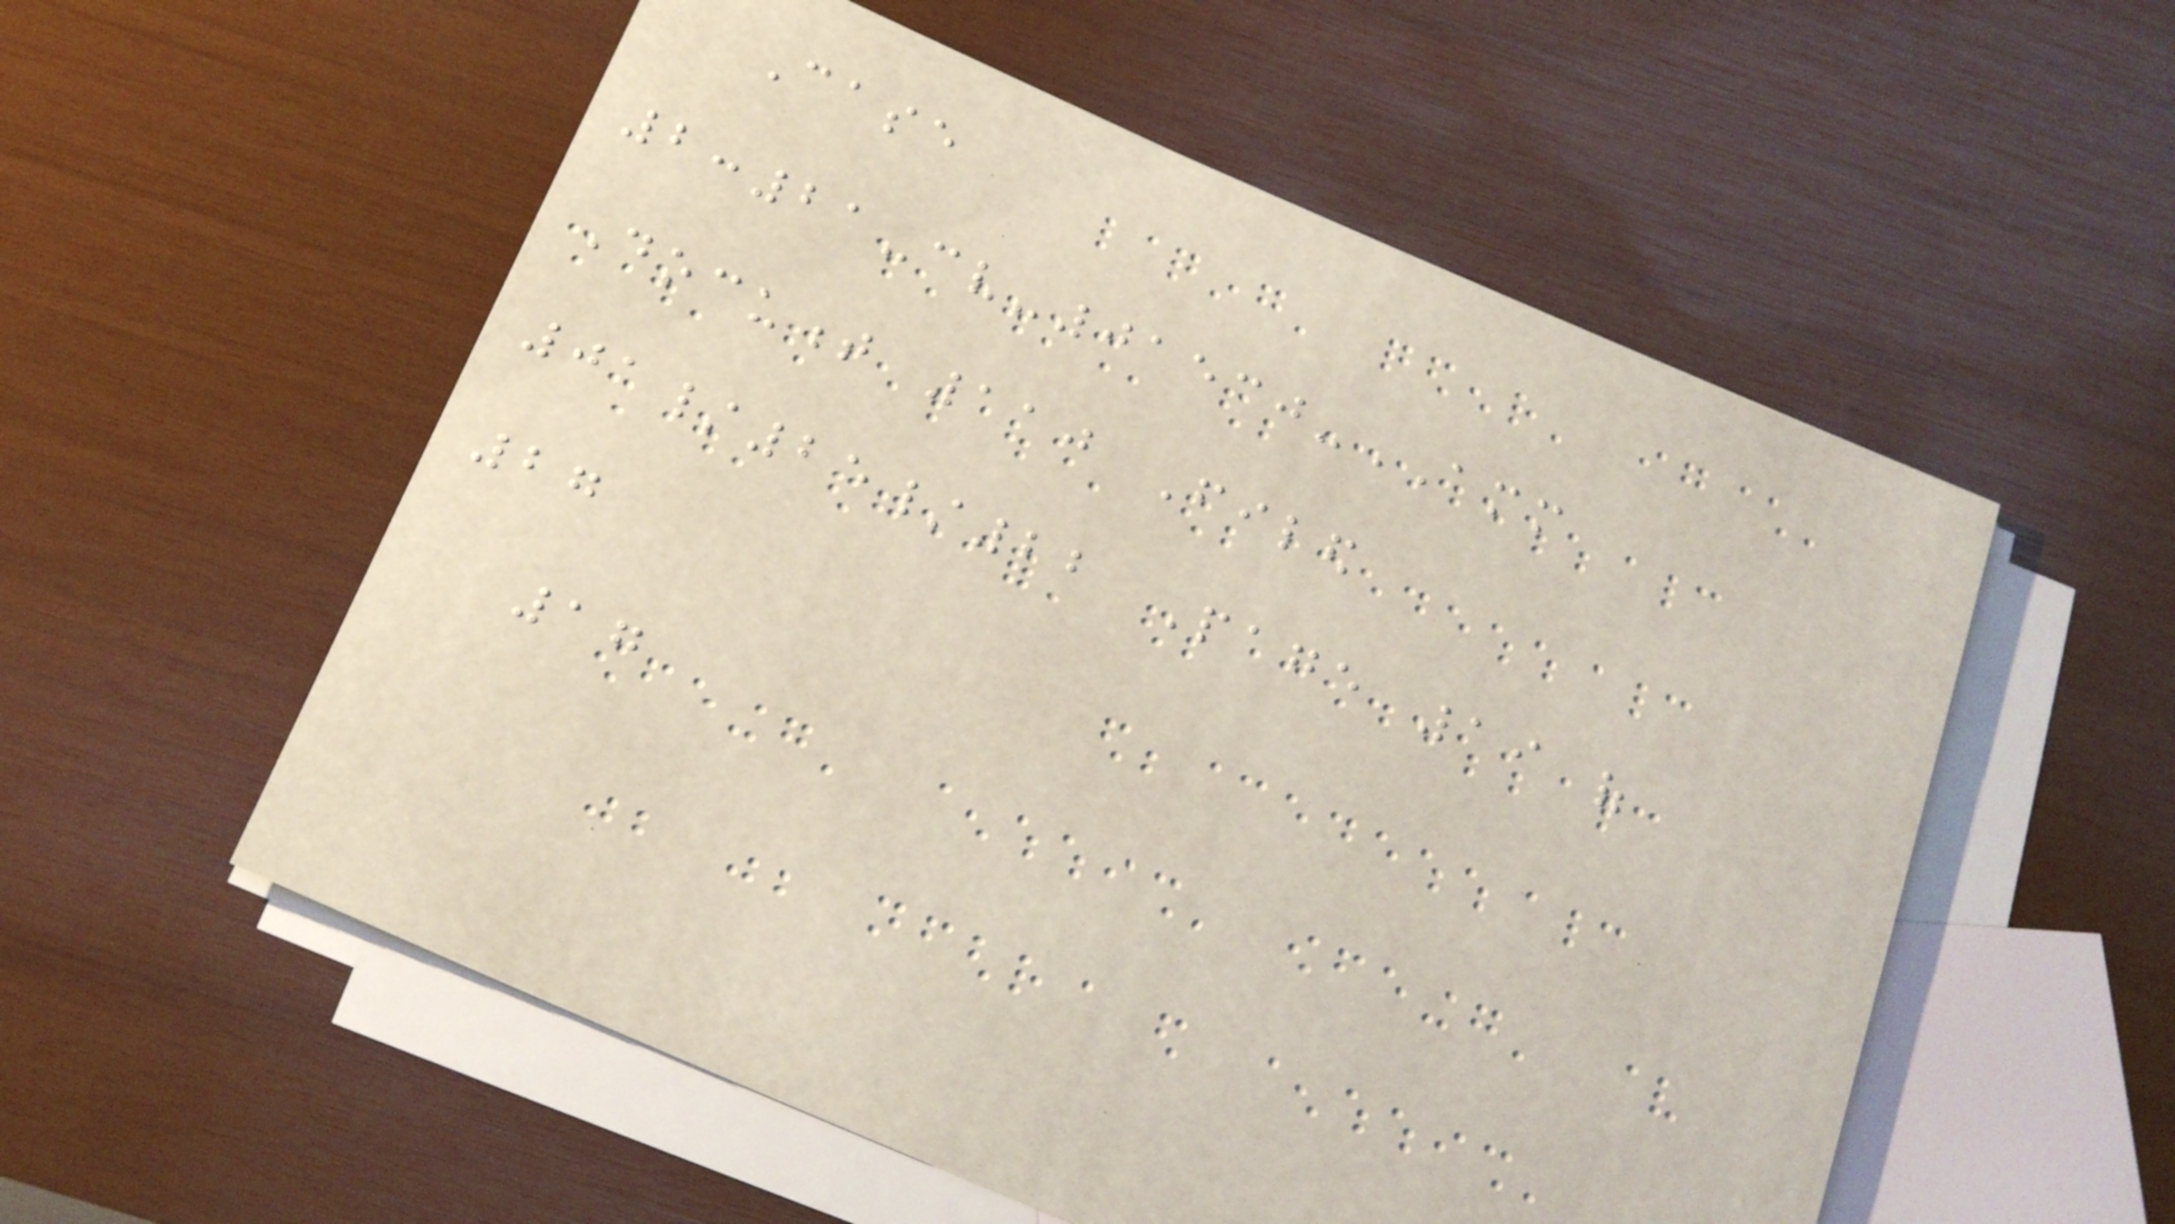Case
2:21-cv-01530-AMM
Document 110 Filed
01/25/22 Page 19 of
27
17
